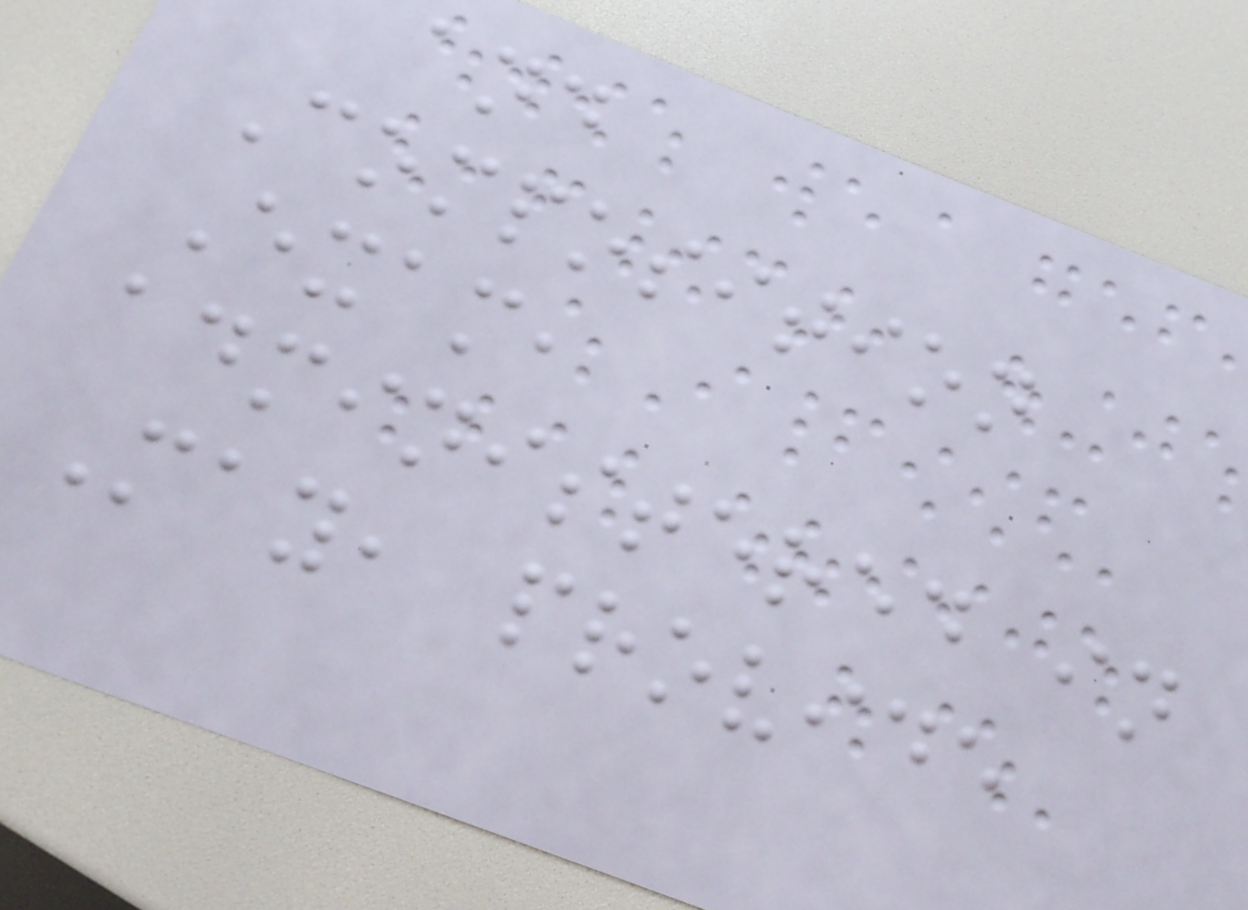and
Composition
Exam,
administered in
May, provide
